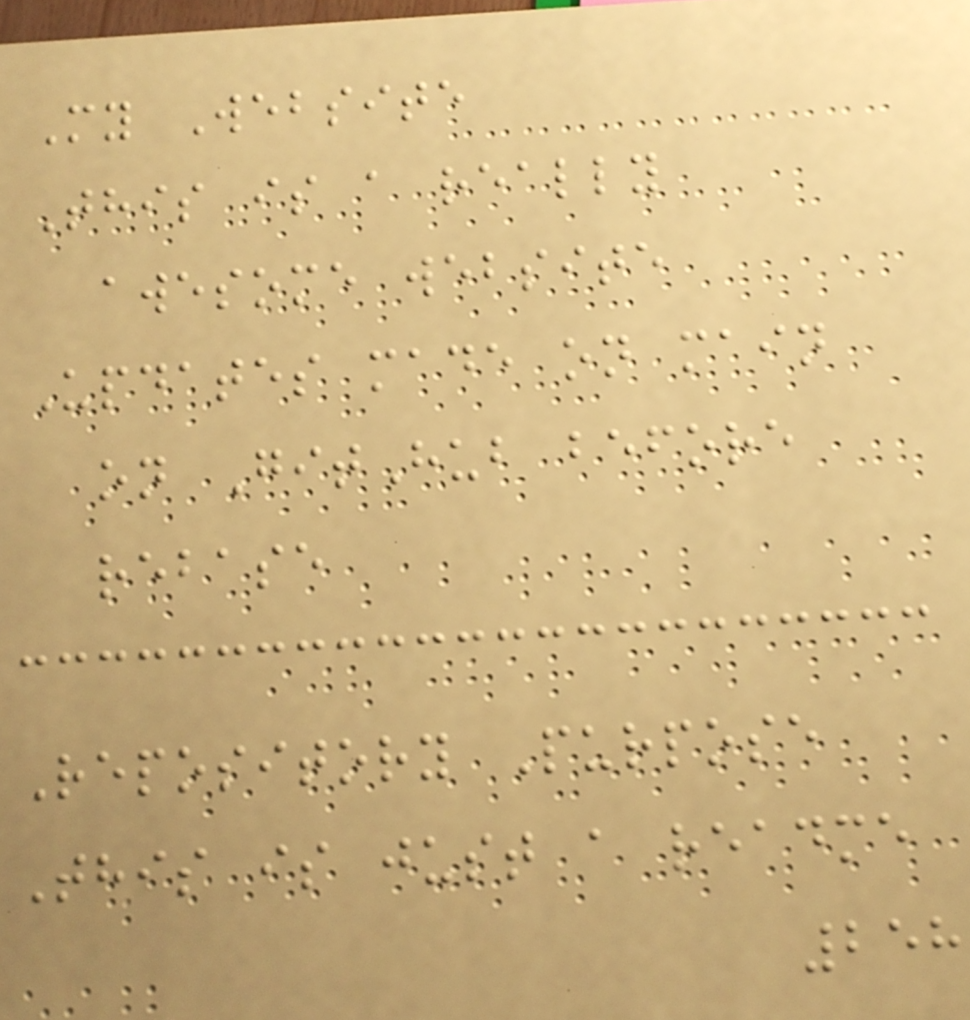My Website
This is a really
awesome website
Updates made on main
on GitHub before
rebase
Repository Purpose
This is just a readme
258
